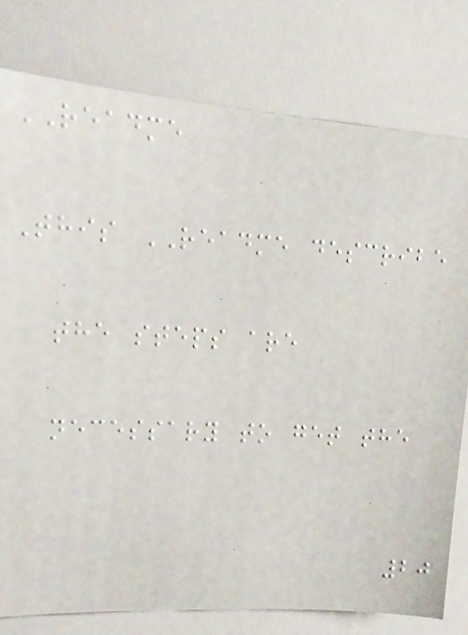README
This README describe
the steps are
necessary to get the
20
